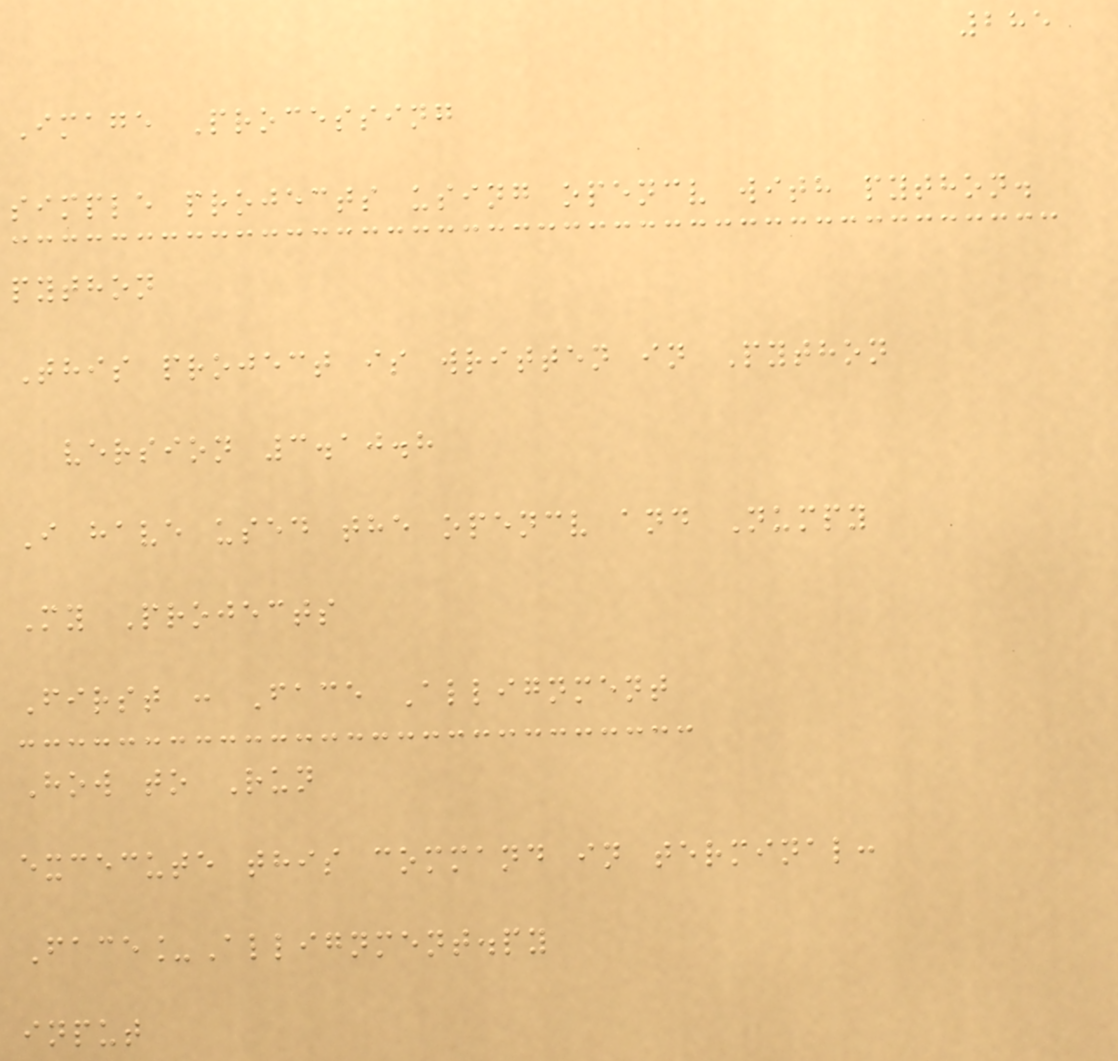285
Image Processing
simple projects using opencv with python.
python
This project is written in Python
version 3.10.8
I have used the opencv and Numpy
My Projects
First : Face Allignment
How to Run
excecute this command in terminal:
Face_Allignment.py
input
